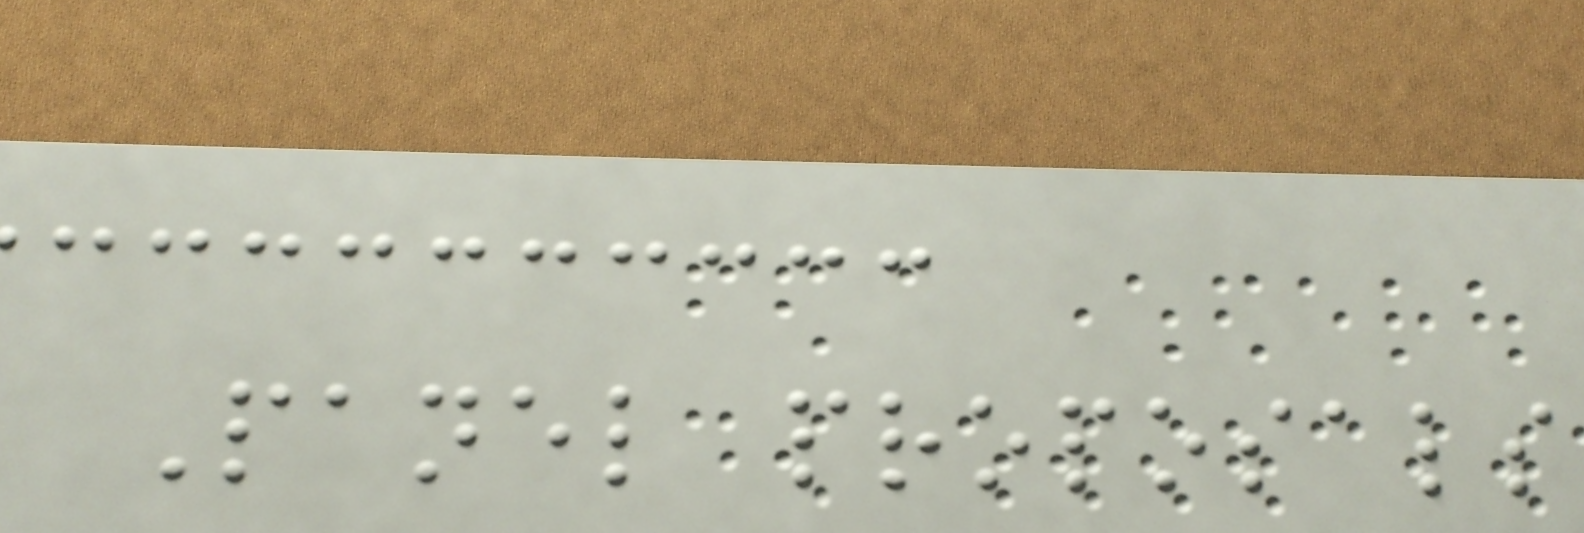Panel proposals
